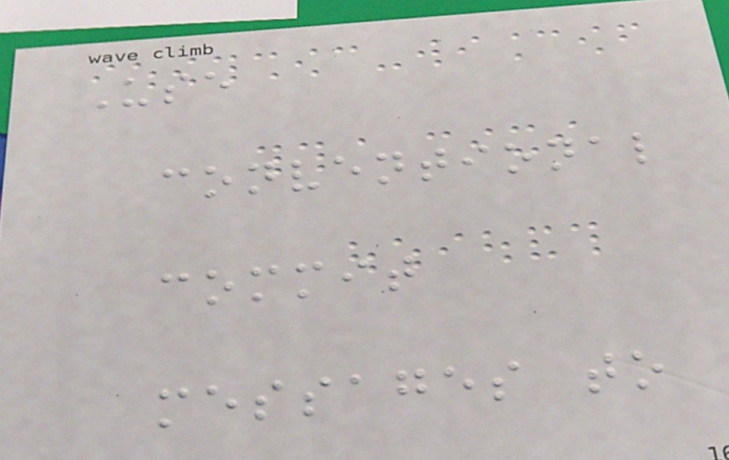Use
conventional
commit
messages to
